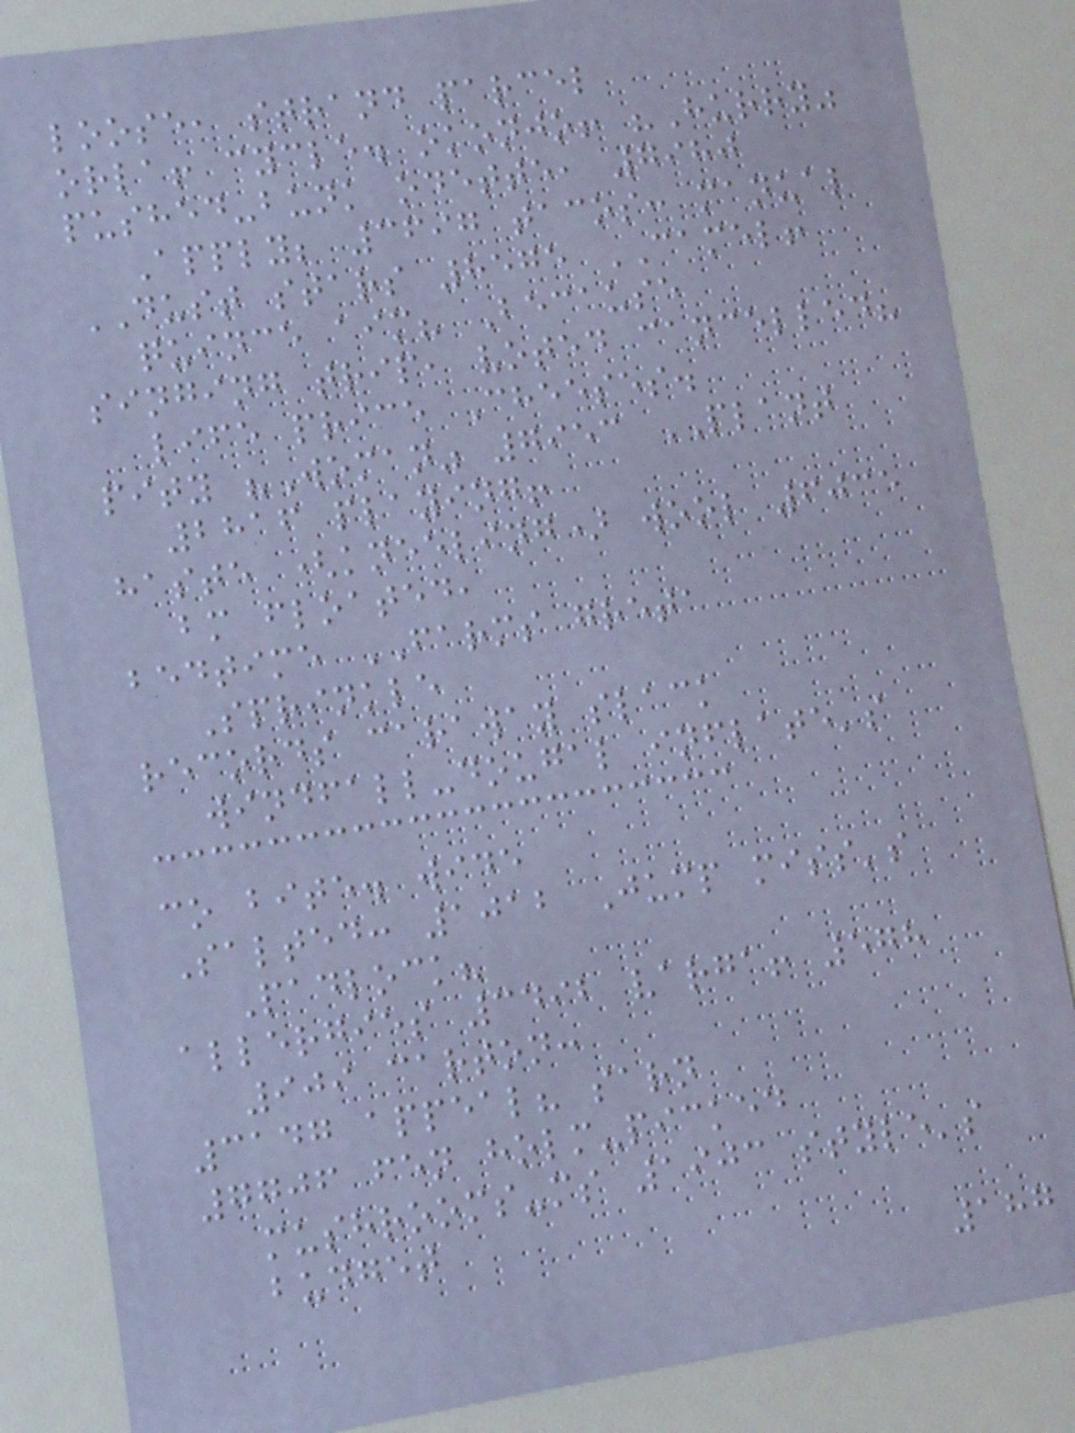loose, strand parcel
orla! cycle. okonjo! "Hurry"
pushed-bunk odette, 7980
Apply; 3697 tacos: manual
DUST stars 8575 CAMEL!
quince aim? Because
singing trip, voted cancelled?
life price Cheeses.
pity "Woman" 7953 PLANT
2816 playing!
haste (kneeling) wool 6035
bm floated,
bedtime FARMS greta
Sprinkle
records caraway slack
windfall-dougal inflate's
co bite. wide
Salted: 1012 Jump miss's
Padlock?
allergies 3492 varga! 578
909 carton:
3147 appeal? sarn
7706 fen holm-picked
mushrooms-ms 1903 style's
budget
187
